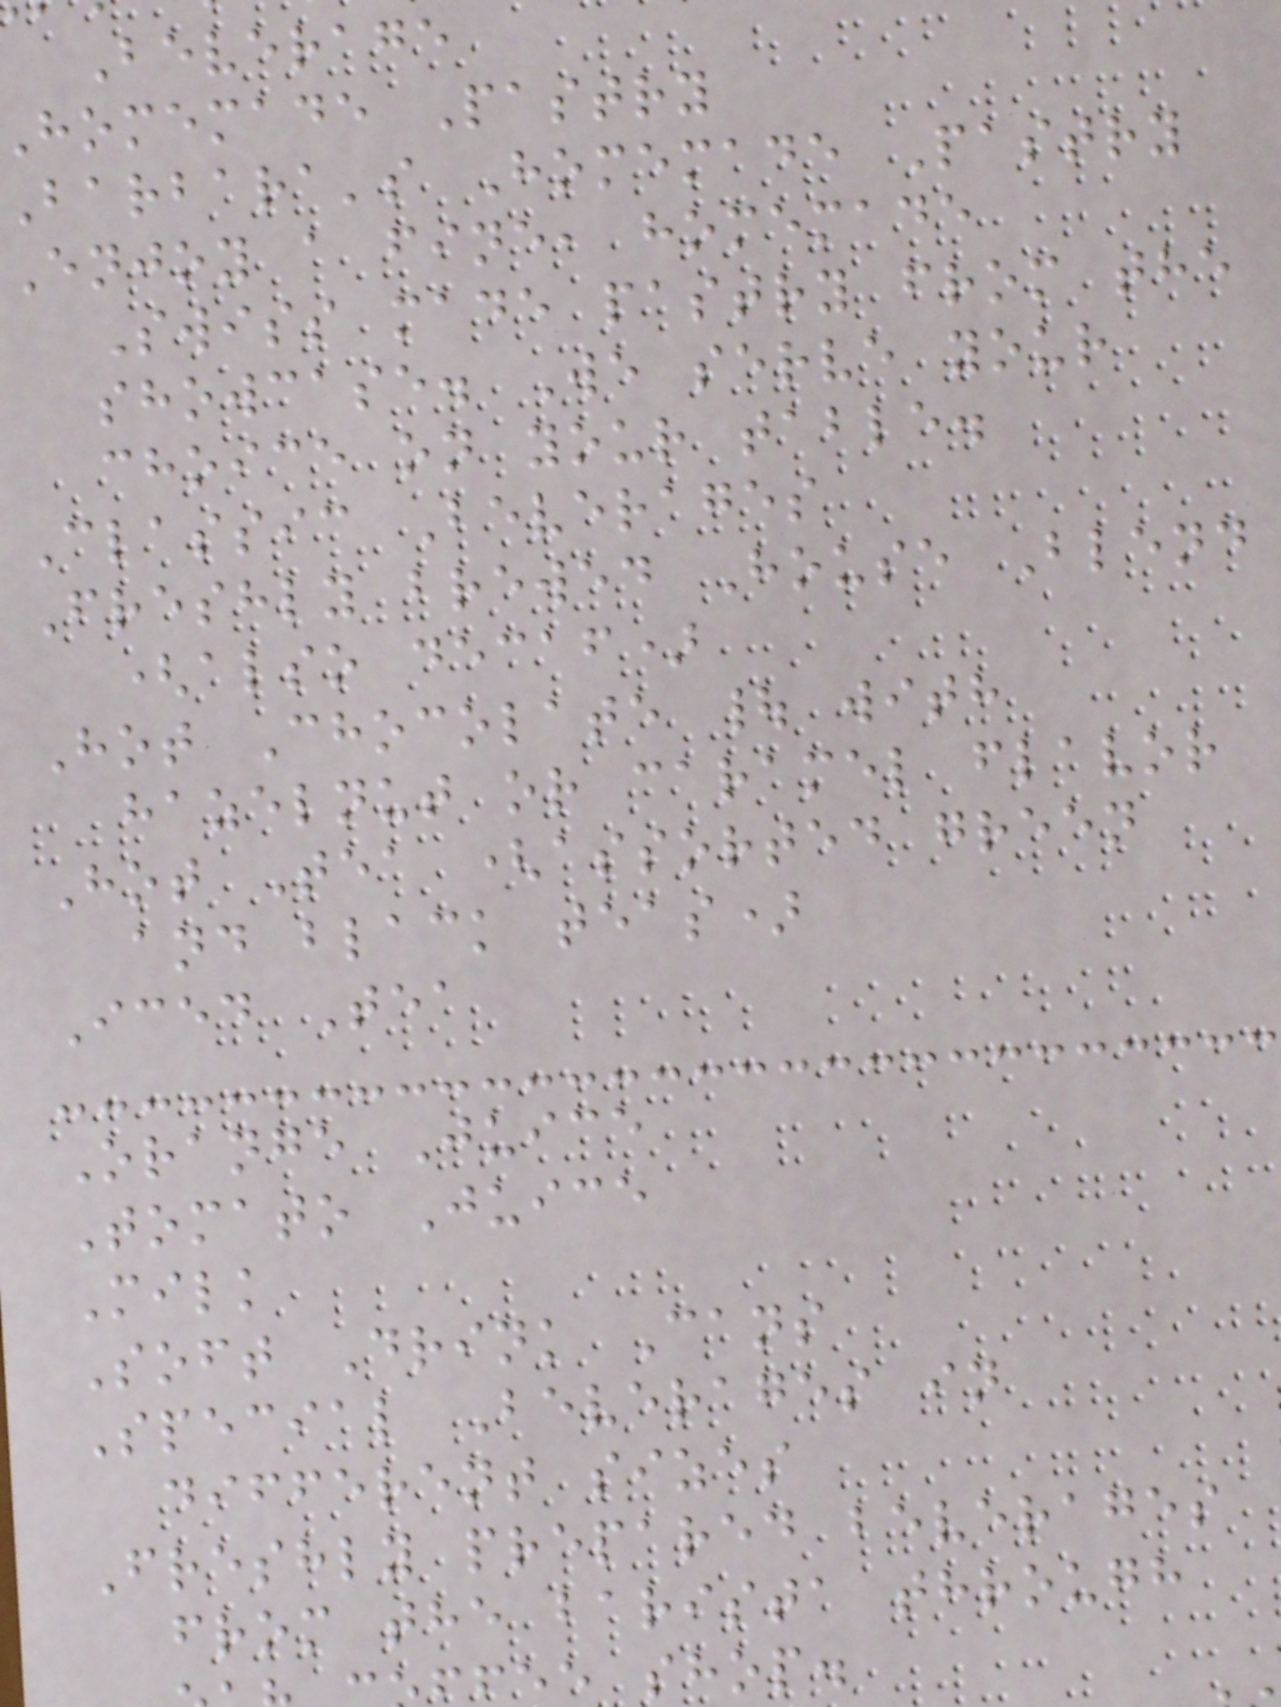Beverage
homemade Pastry
barbara's Homemade Pastry
Enjoy a fine, homemade
Swiss made pastry from the
showcase. We serve your
choice on your table.
Classic Beverages
Freshly brewed House Blend
(also decaf)
Hot Chocolate | with
hazelnut or caramel flavor
Hot Tea (assorted green
and black teas)
Iced Tea
Orange Juice
Tomato Juice
Milk
Soft Drink Cans
Special Beverages in
different sizes
Freshly prepared beverages
from the barista through
e shop.
